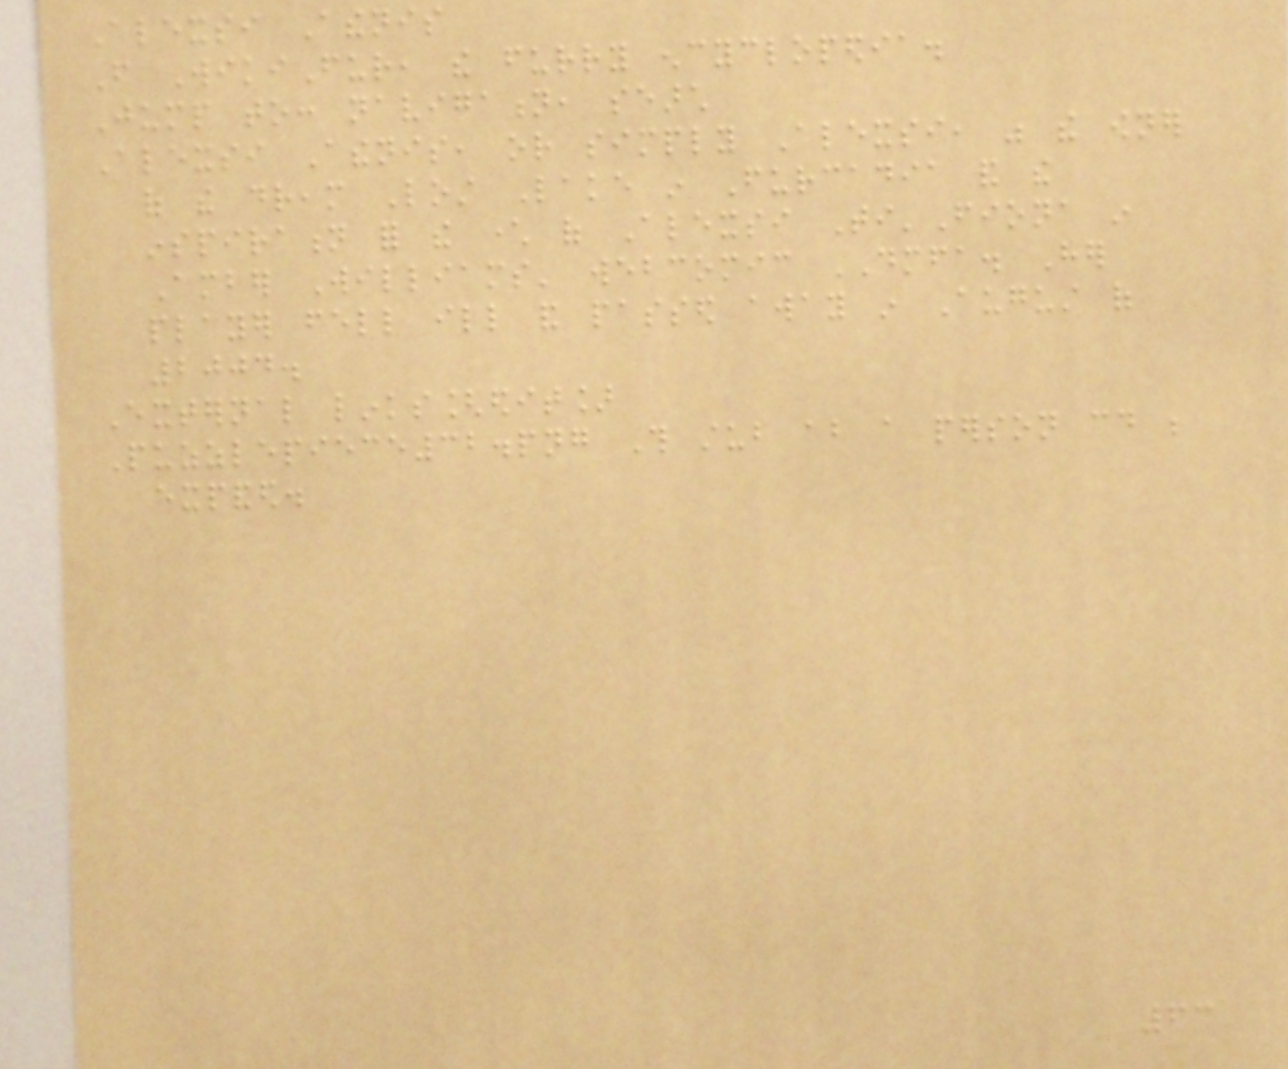Alexsi Athenis
From WikiFur, the furry encyclopedia.
Jump to: navigation, search
Alexsi Athenis, or simply Alexsi, was the owner
of the dream Lost Lake in Furcadia and the
inspiration for the character of Alexsi Ti'Fiona in
Amber Williams' webcomic DMFA. Her
player fell ill and passed away in August of
2004.
External links[edit]
Puzzlepiece32.png This stub about a person could be
expanded.
63
